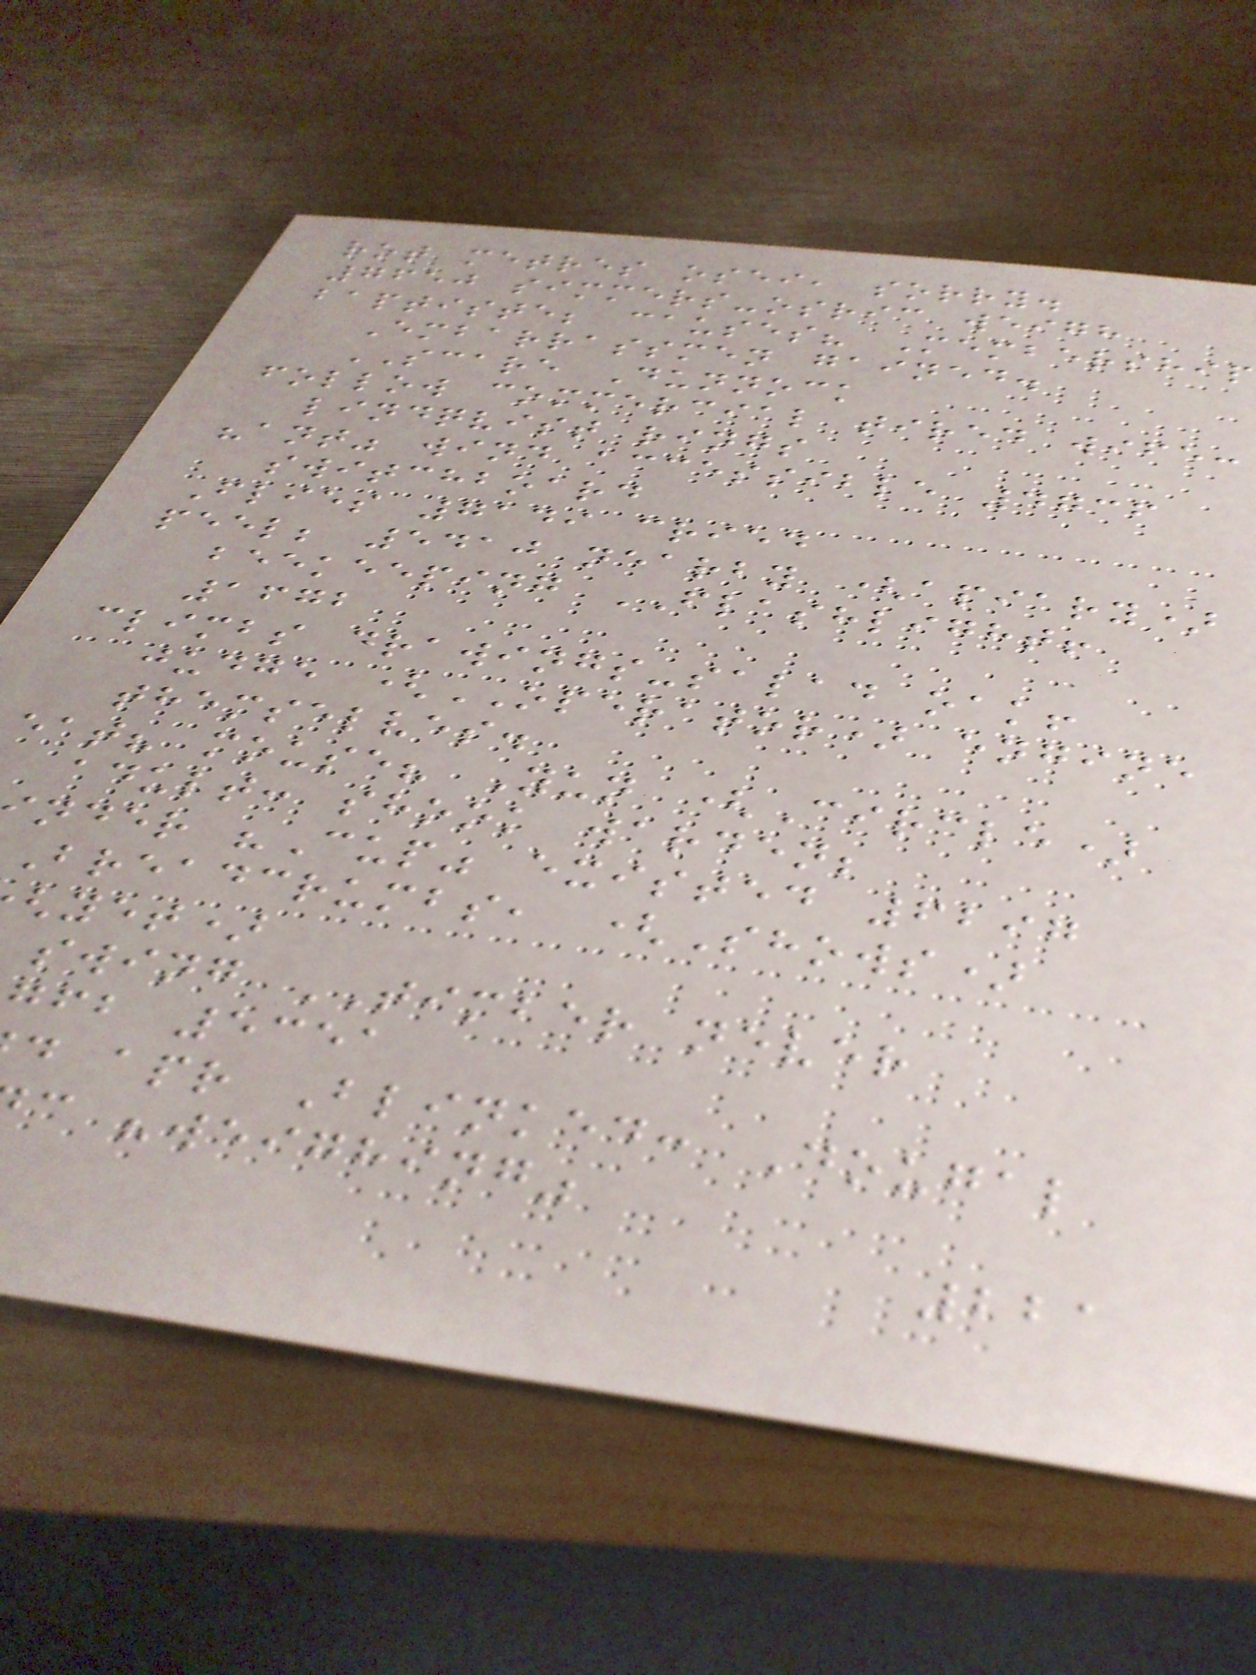rot metres osei, sorry.
7650 simmers-osric weigh
baptiste; causes? Membership
Embarrassmen gained.
SCARE Dunnock
follow commercial tired wife:
lindqvist rings
"ant" wind accessible 4736
switchboard
Flies 7149 cried
peel; 5410 nearby (apiary)
beekeeping FLASHLIGHT!
1672
climbs drawings-salad oak!
judge (OPERATOR) engine
themselves.
eat? mouse? Yun (Circle)
adult: shook warden;
nder "Cup" existed 6297
Breadcrumbs, (Shows)
yet)
swing TIMBER never
gfb 5351
d apr Blinked: Dougal
c "weighing"
221
